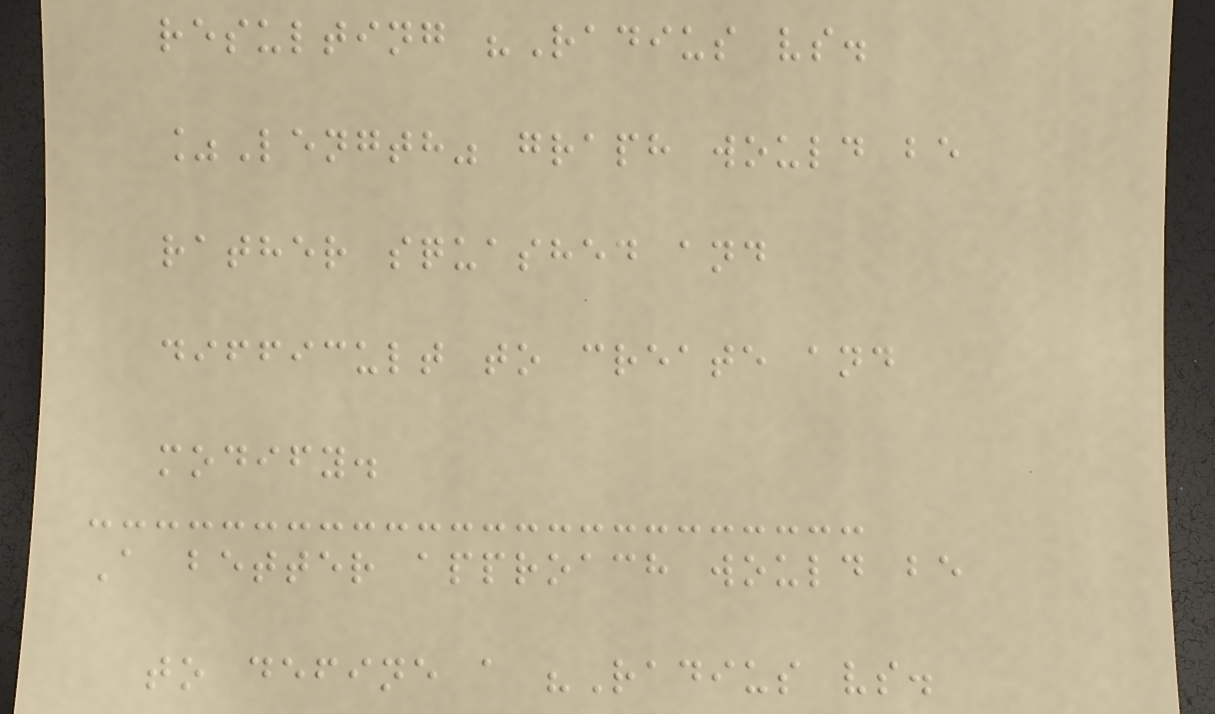resulting "Radius vs.
%Length" graph would be
rather squashed and
difficult to create and
modify.
A better approach would be
to define a "Radius vs.
